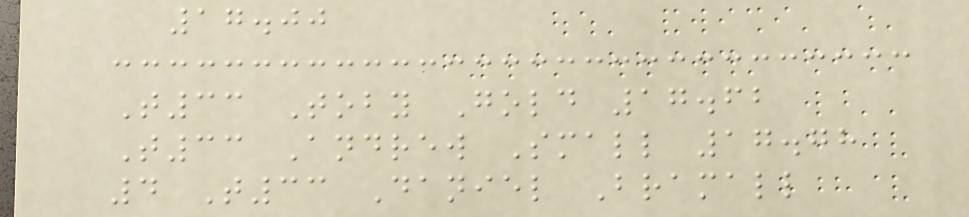17.00
T33 Toby Gold 17.62
T33 Andrew Small 17.78
4 T33 Daniel Bramall
